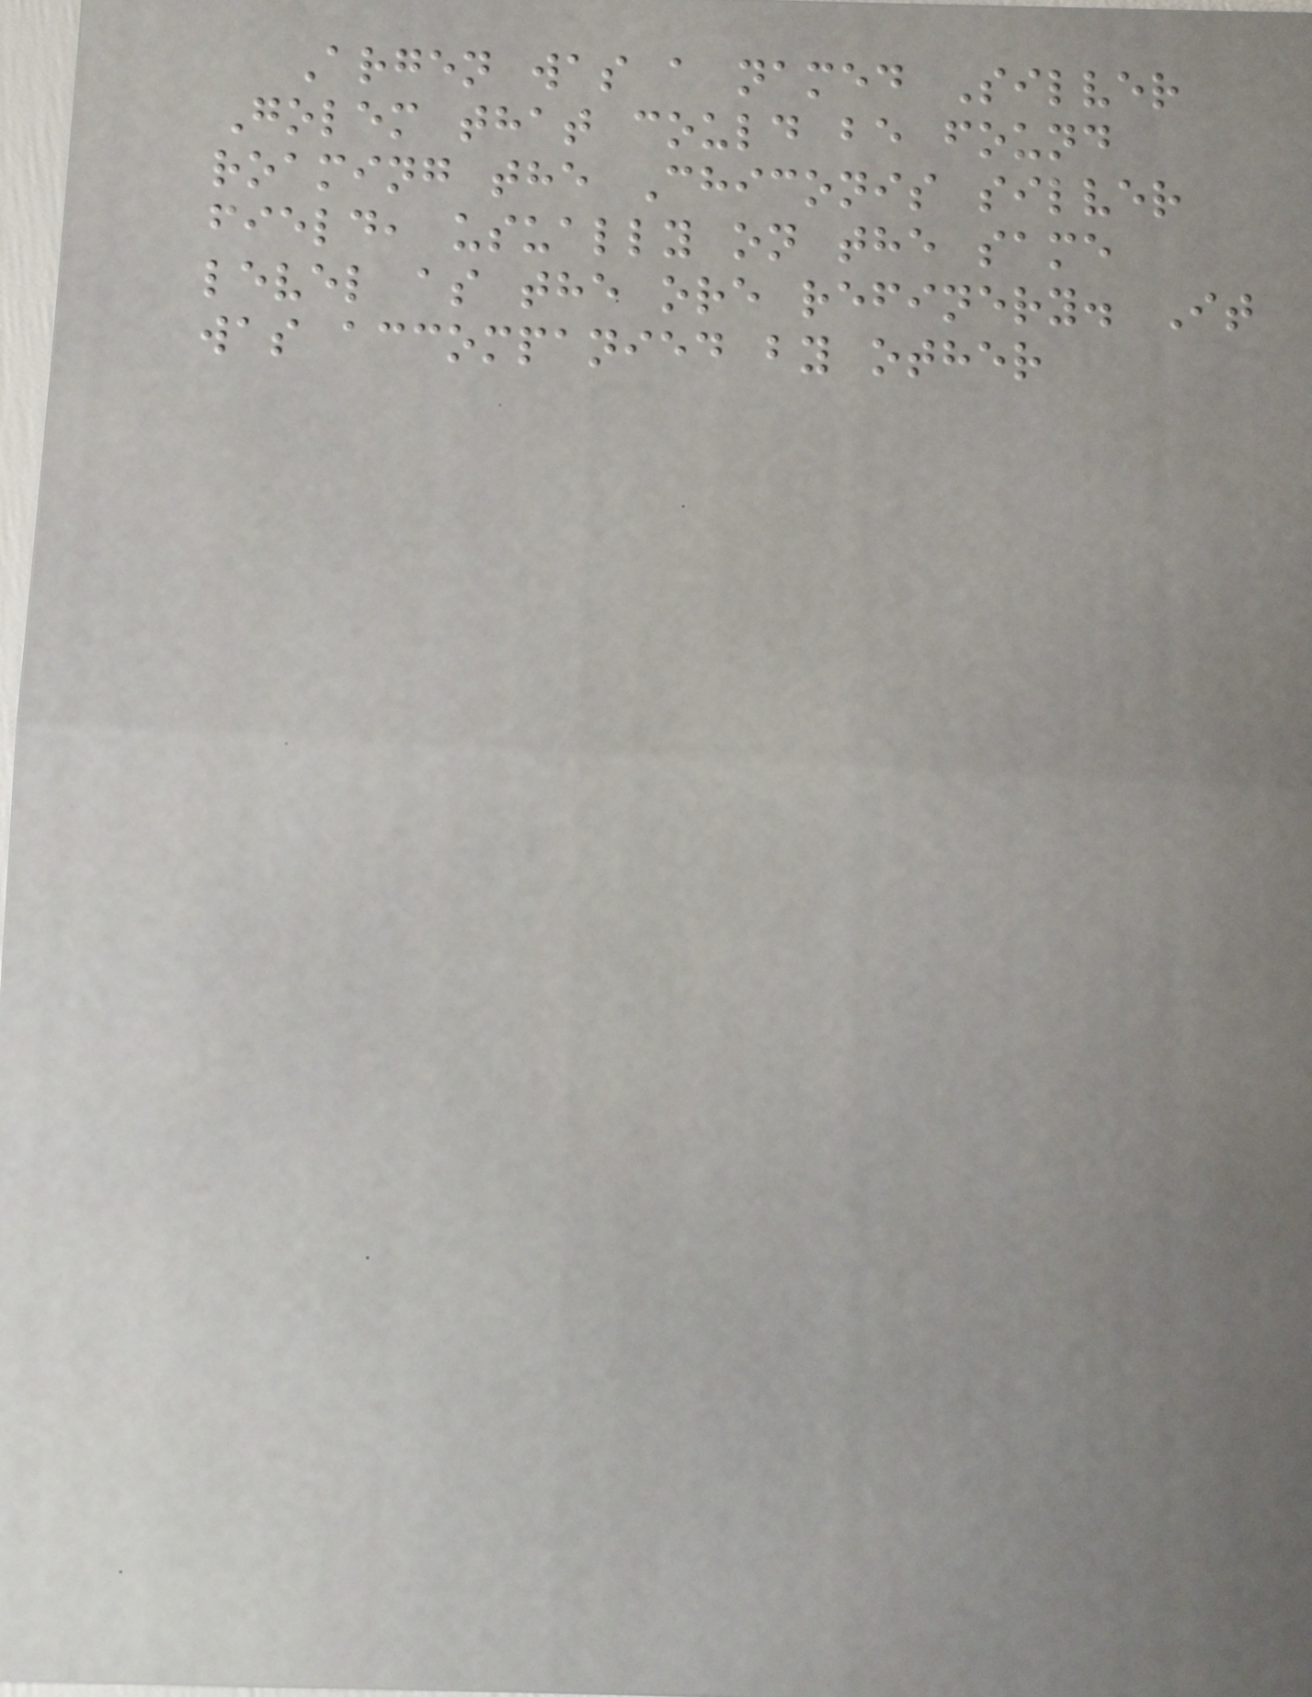Argen was a named Silver
Golem that could be found
roaming the Chiconis silver
field, usually on the same
level as the ore refinery. It
was accompanied by other
